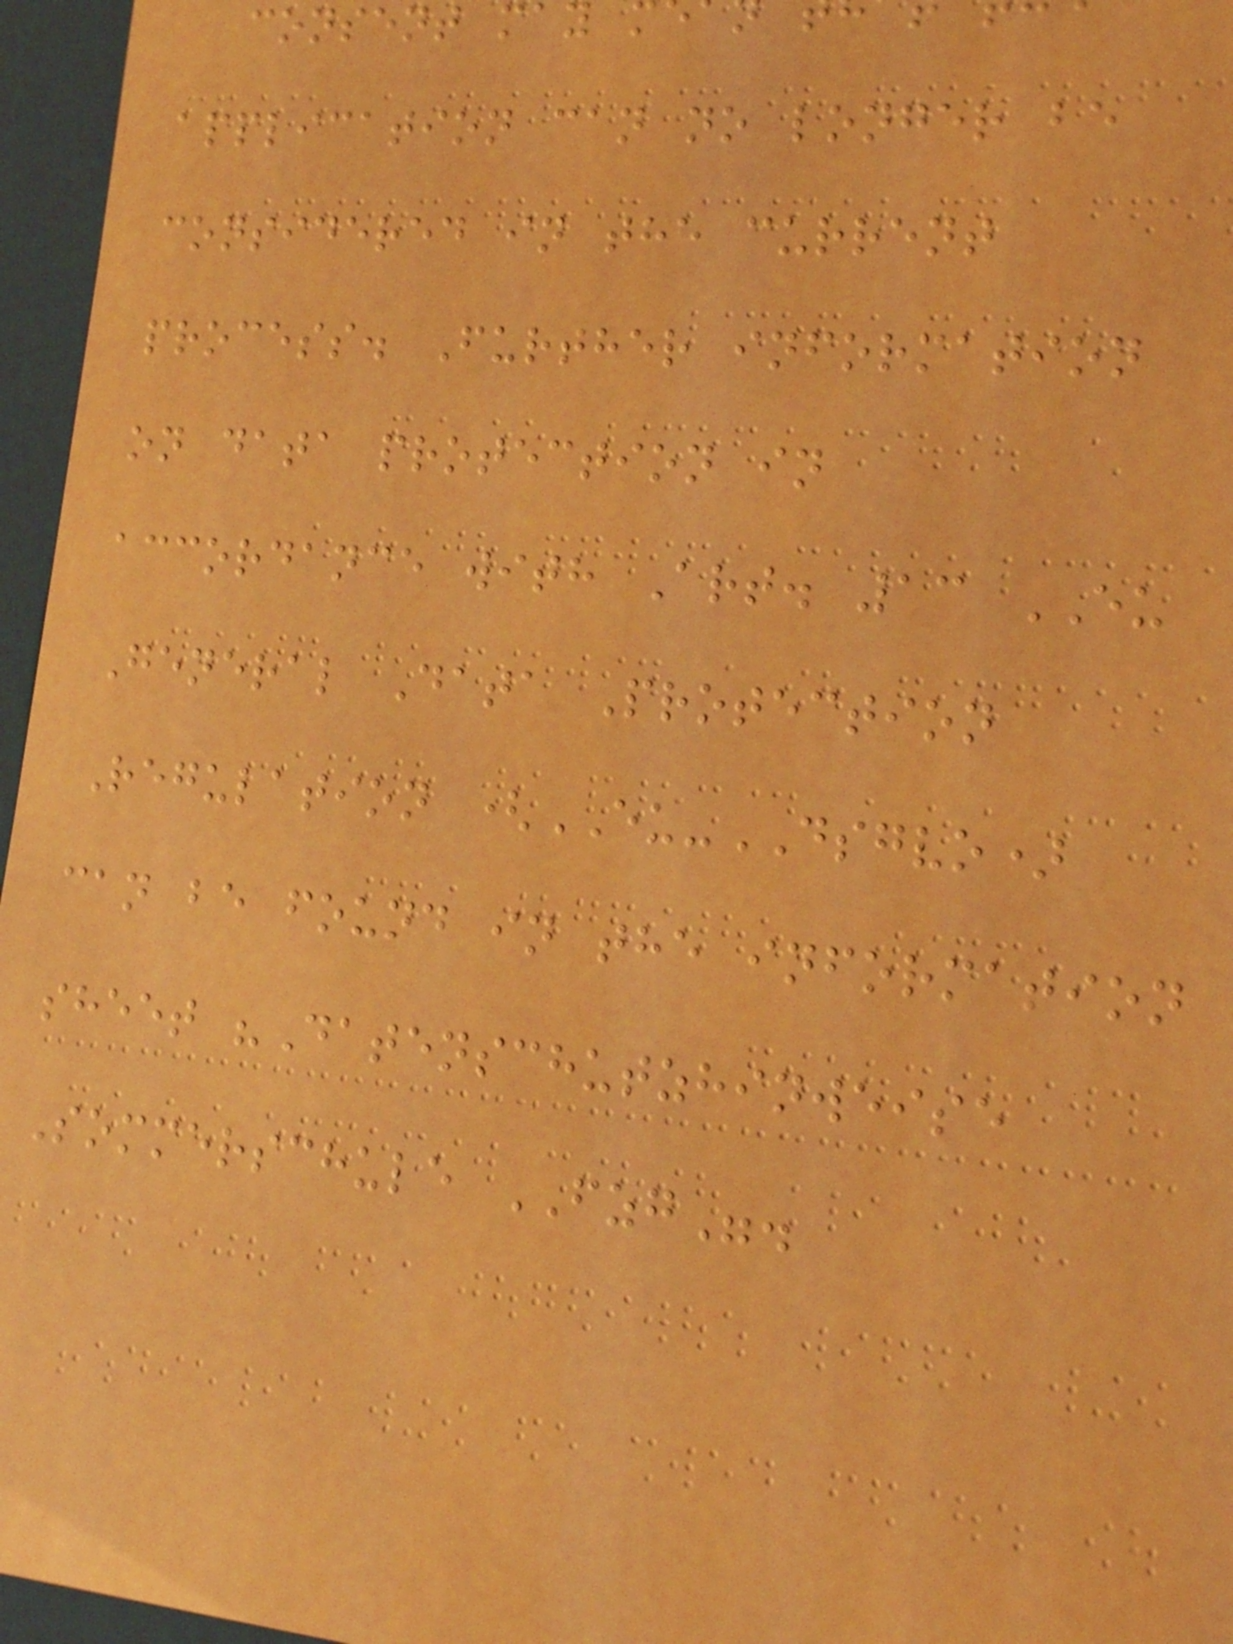consent may
application can no longer be
considered in the current
process. Further information
on data protection in
accordance with Art. 13 EU
General Data Protection
Regulation (EU-DSGVO)
can be found in the information
sheet "Datenschutzhinweise
Sommerschule FZG".
